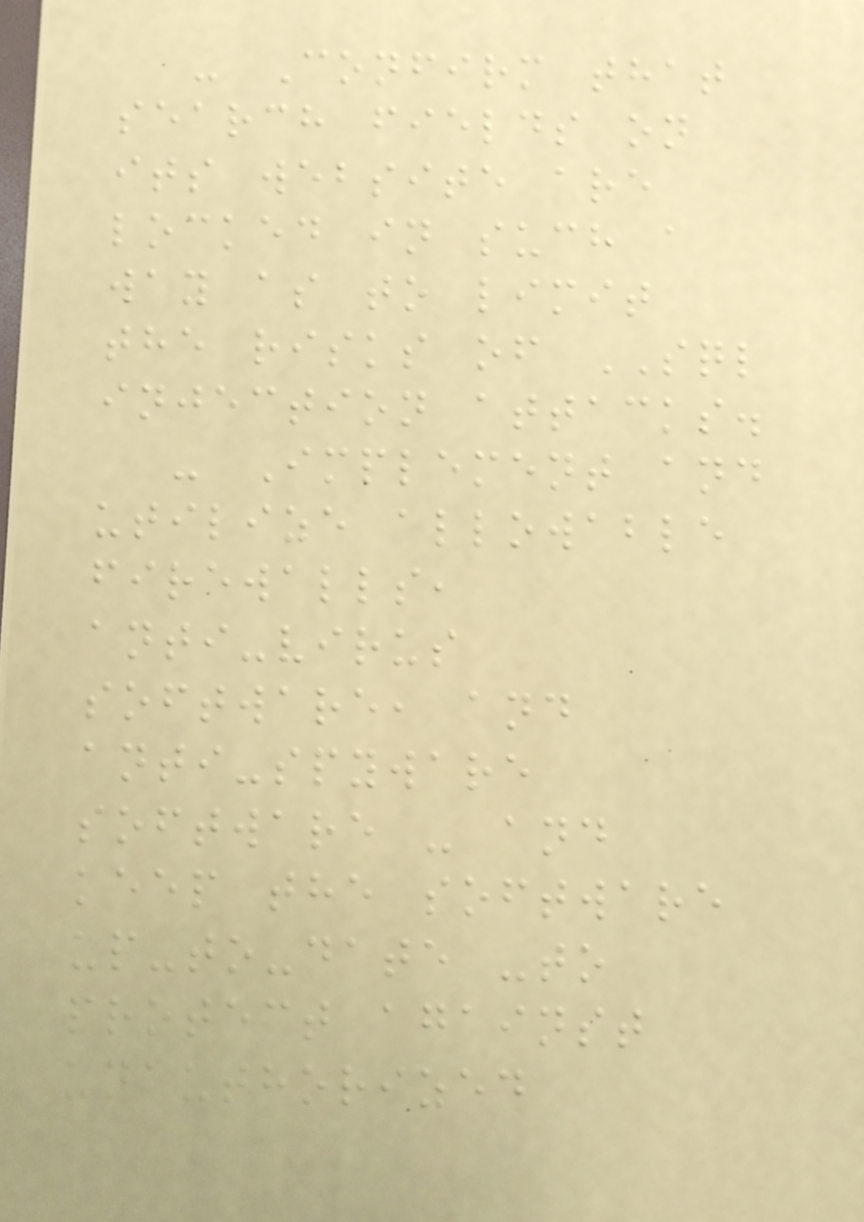- Confirm that
search fields on
its website are
locked in such a
way as to limit
the risks of SQL
injection attacks.
- Implement and
utilize allowable
firewalls,
anti-virus
software, and
anti-spyware
software - and
keep the software
up-to-date -to
protect against
unauthorized
